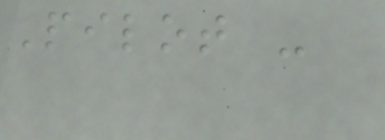Pilot -
